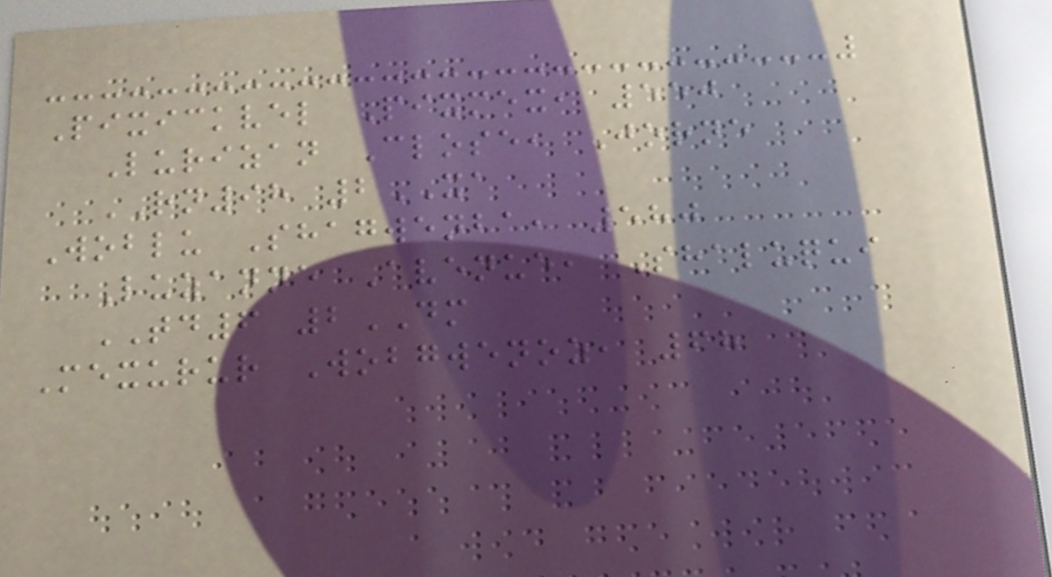Pixickvel Pixmex, 550
Lurizan Close, Jorne
RN98 2XA
Woblu Shagwenba, 580
Luzanne Avenue, Shaluqui
TD6 2DM
Mexurur Wobgwenoz, 68
